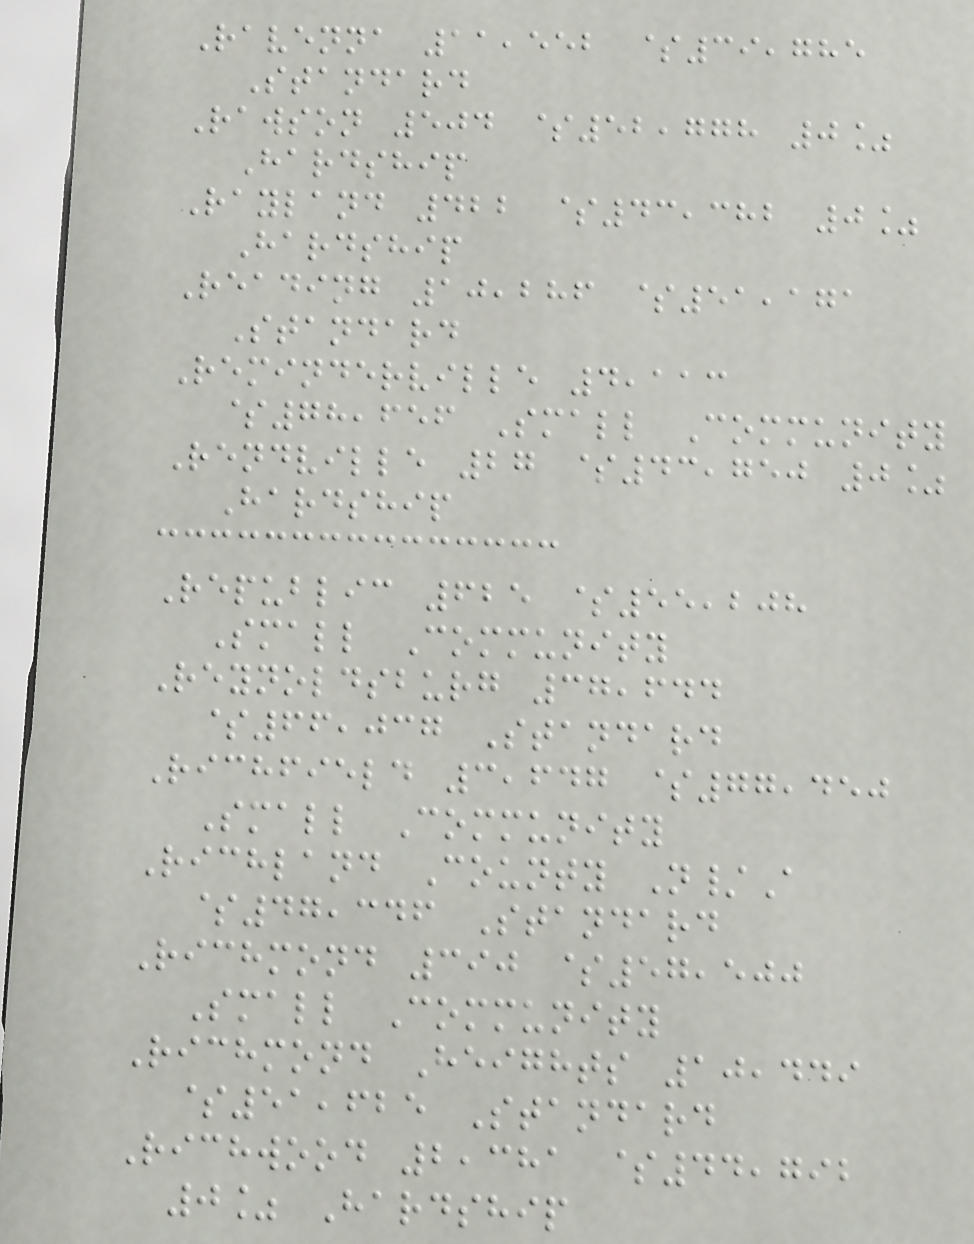Ravenna 11,552 $39,785
Standard
Rawson 504 $52,778 0%
Hardship
Rayland 422 $43,382 0%
Hardship
Reading 10,286 $51,171
Standard
Reminderville 4,113
$78,656 Small Community
Rendville 27 $43,750 0%
Hardship
Republic 625 $55,208
Small Community
Reynoldsburg 37,644
$66,037 Standard
Richfield 3,647 $77,450
Small Community
Richland County N/A
$47,346 Standard
Richmond 390 $57,500
Small Community
Richmond Heights 10,449
$51,625 Standard
Richwood 2,381 $44,792
0% Hardship
